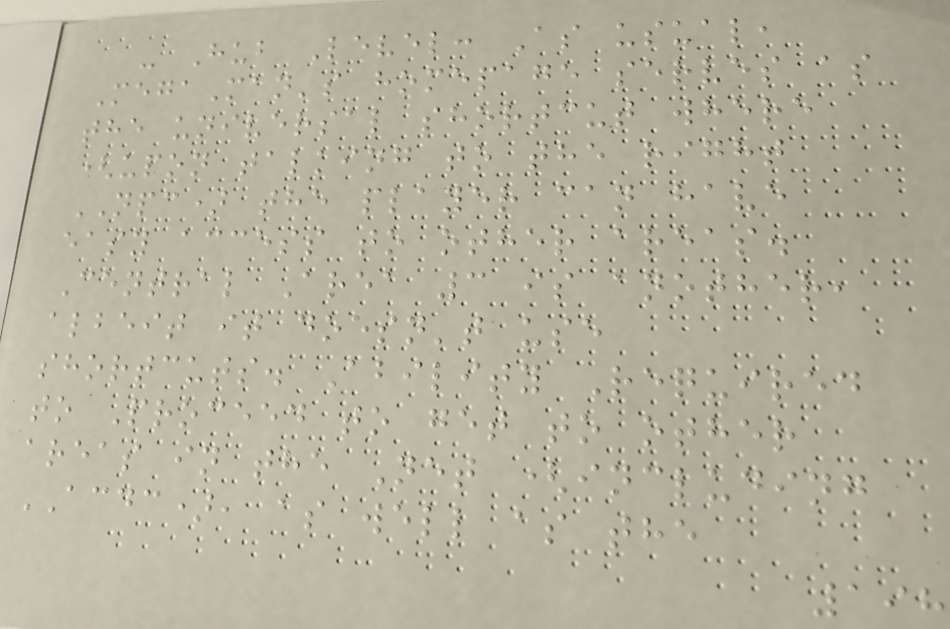- Hub Level: As usual,
MegaMan's homepage serves as
the universal shortcut where
(upon talking to the right
NPC) the player can have
easy access to other areas.
Central Area 3 is another,
albeit it doesn't use
shortcuts. Ability Required
to Proceed to get to other
areas in the Net (including
ACDC), as well as the
198
